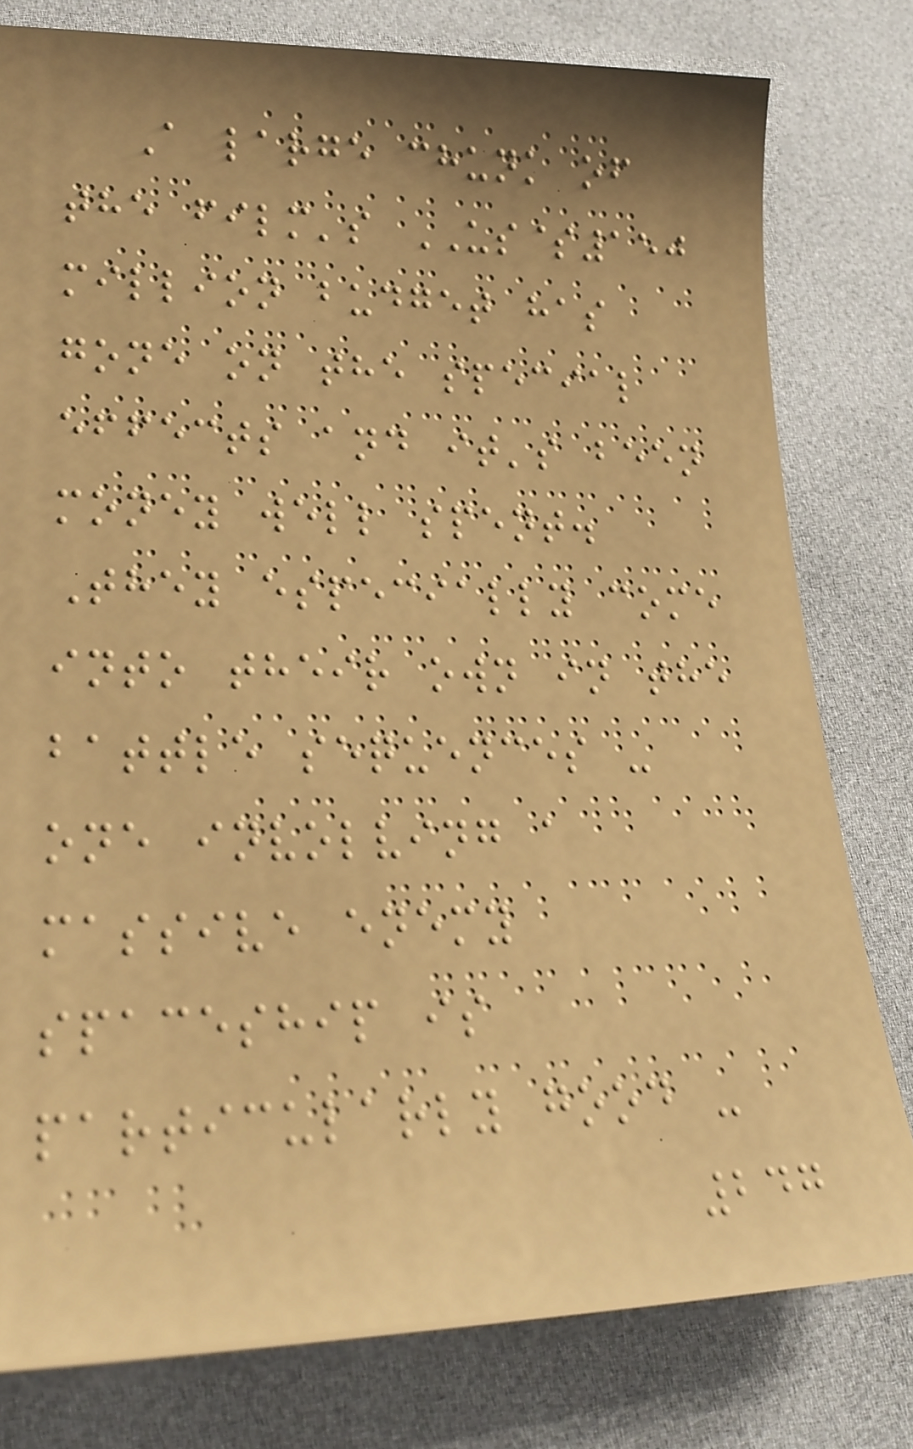A large chunk of
the film's US$150
million budget has
gone on the special
effects and it's been
money well spent.
They especially come
into their own in the
battle sequences -
one involving a
massive enemy
spaceship is
particularly good -
247
